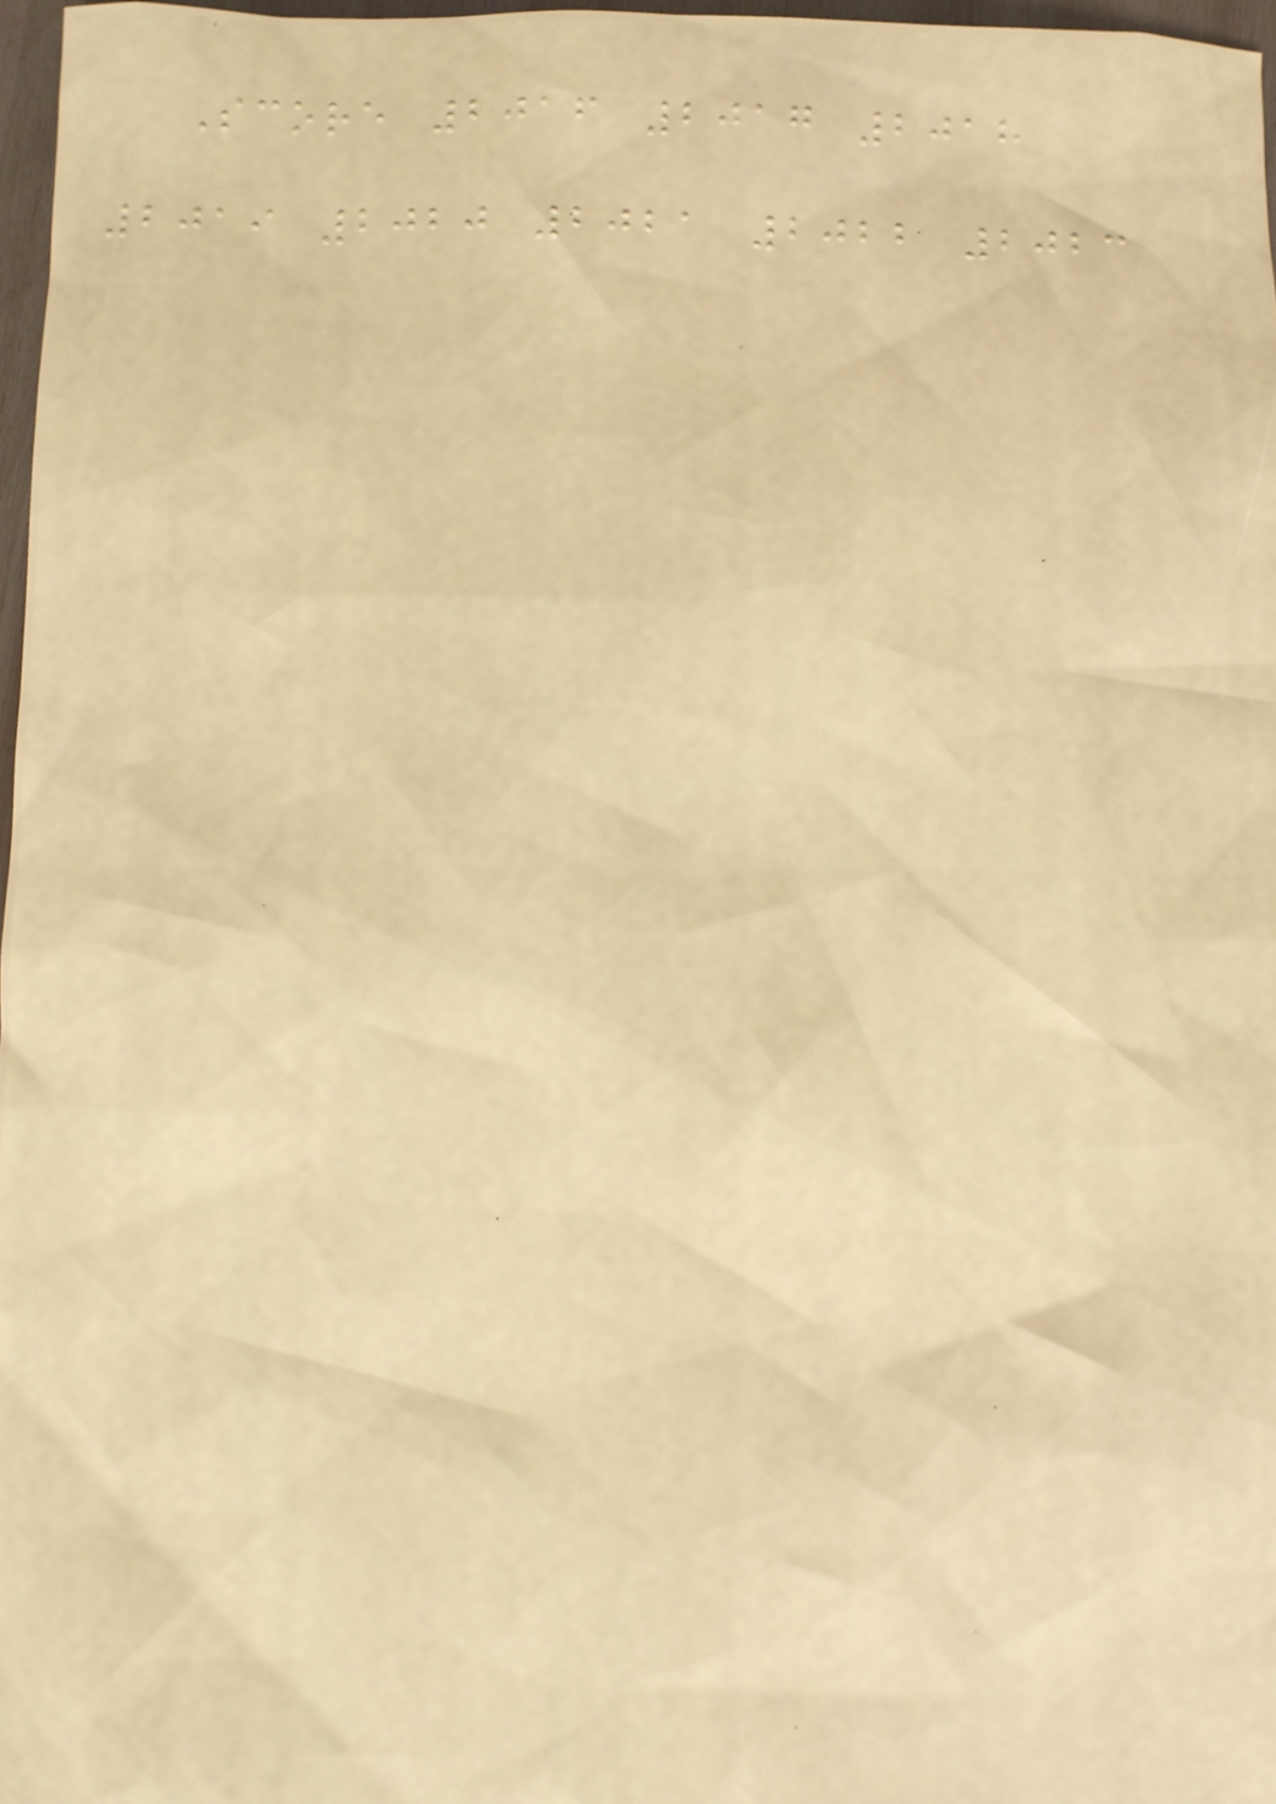Score 2016 2017 2018
2019 2020 2021 2022 2023
